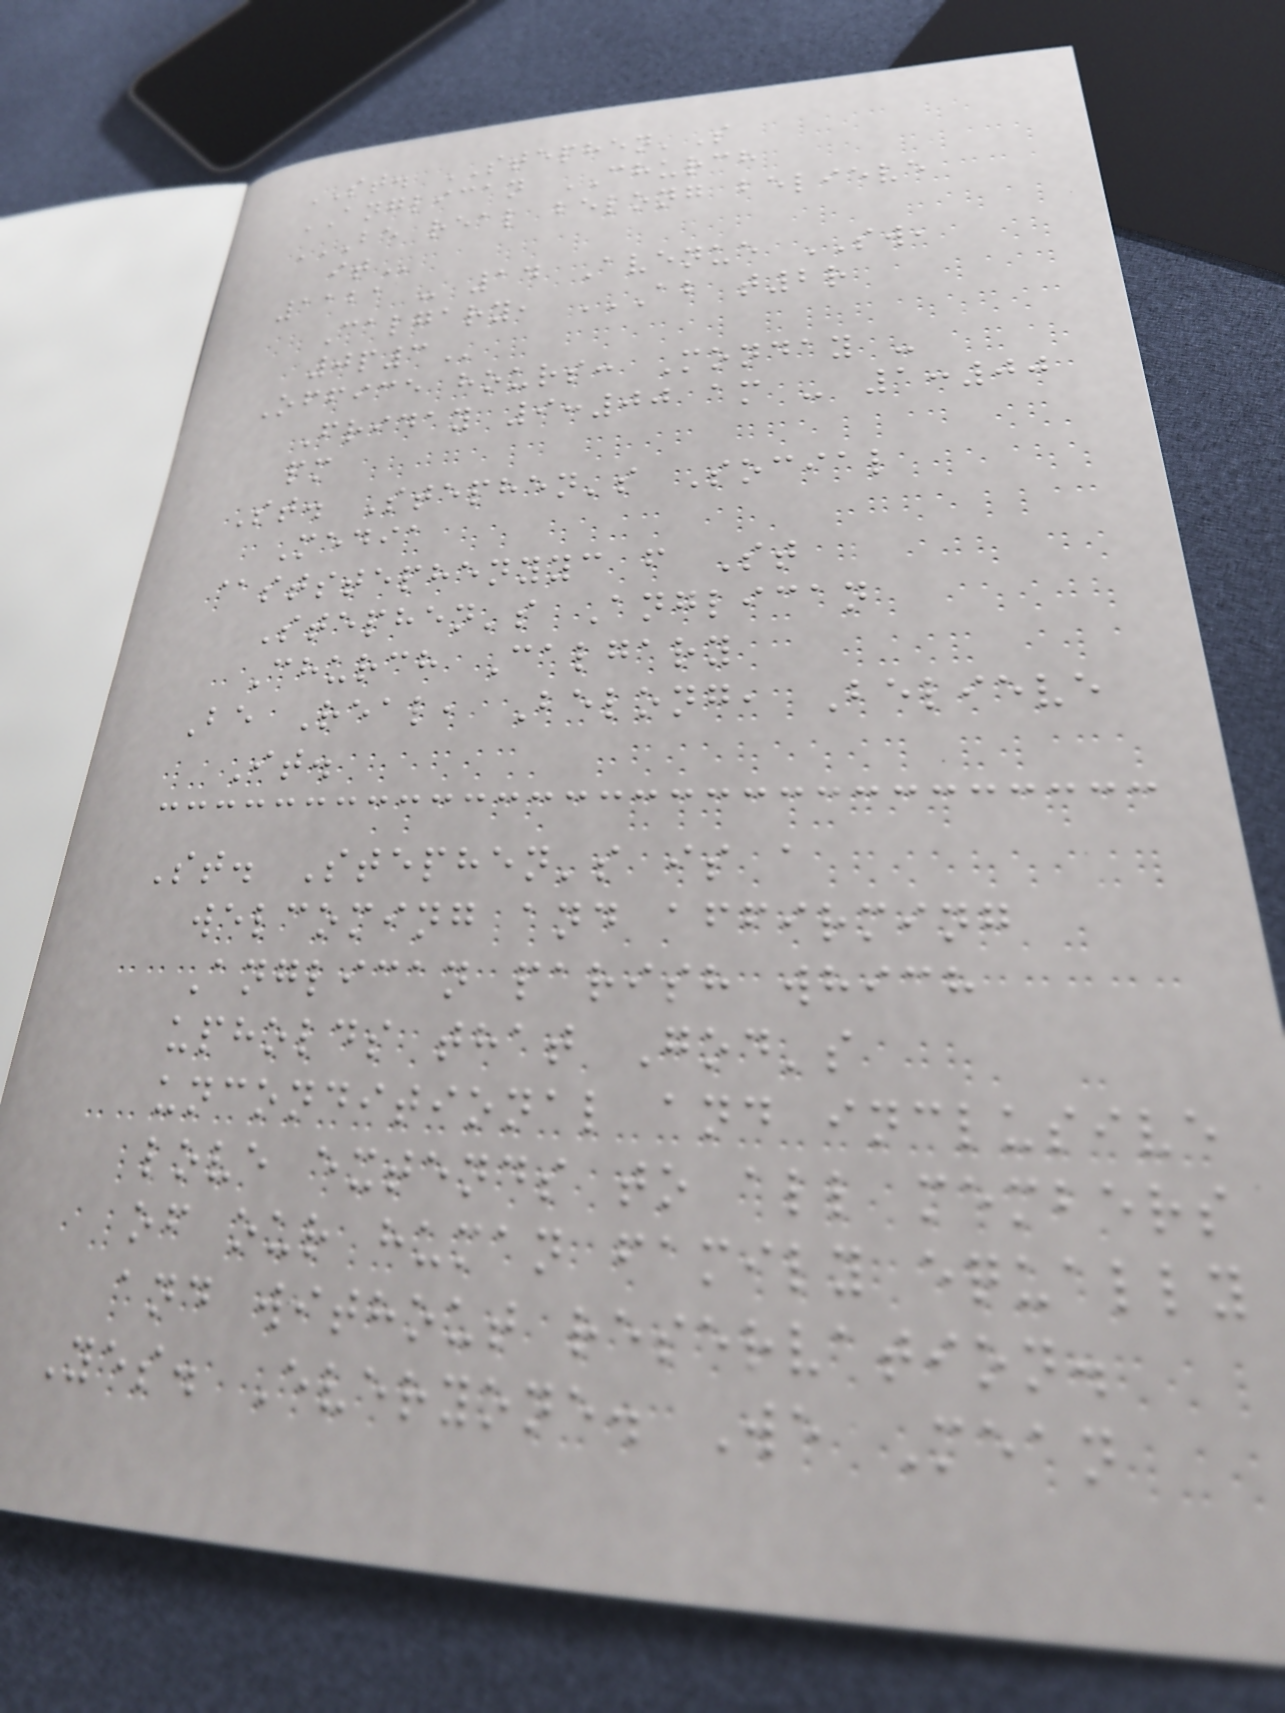ST. STEPHEN'S
ANGLICAN CHURCH
BE REAL BELONG BELIEVE
IT
1121 - 14 Avenue SW,
Calgary, AB T2R
0P3
Office hours: Monday -
Friday 9:00 am - 1:00
pm
St. Stephen's Social
Media
@ststephenyyc f St
Stephen's Anglican
Church Calgary
Be Real, Belong, Believe
It.
St. Stephen's is a
welcoming and affirming
Anglican parish which
upholds that God's
unconditional and inclusive
love extends to all members
of our human family equally
and without reservation.
Yes. Everyone. We Mean
